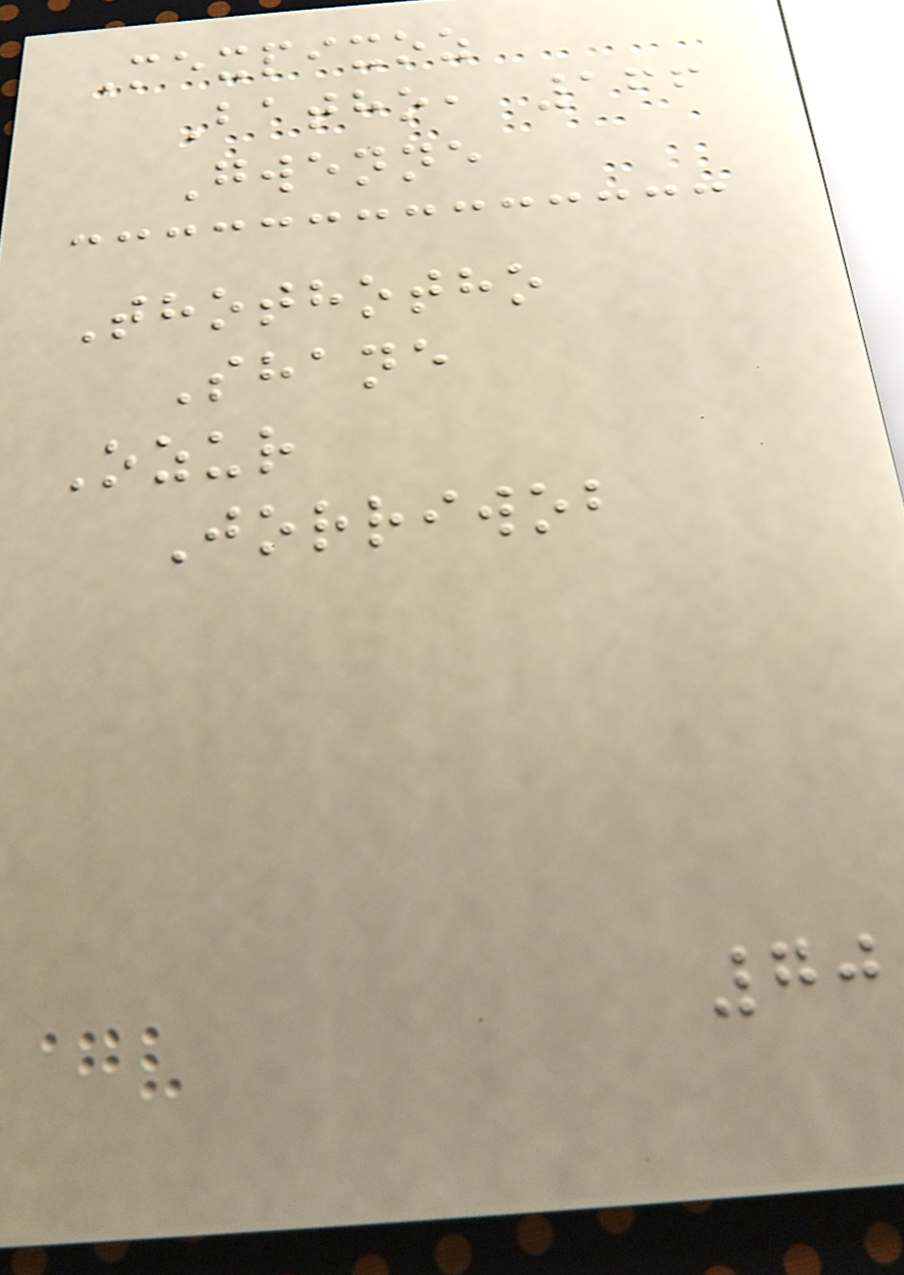Mexpixoz
Batho, 166
Gwenne
Thothotho
Shane
Ozur
Jorriwob
70
